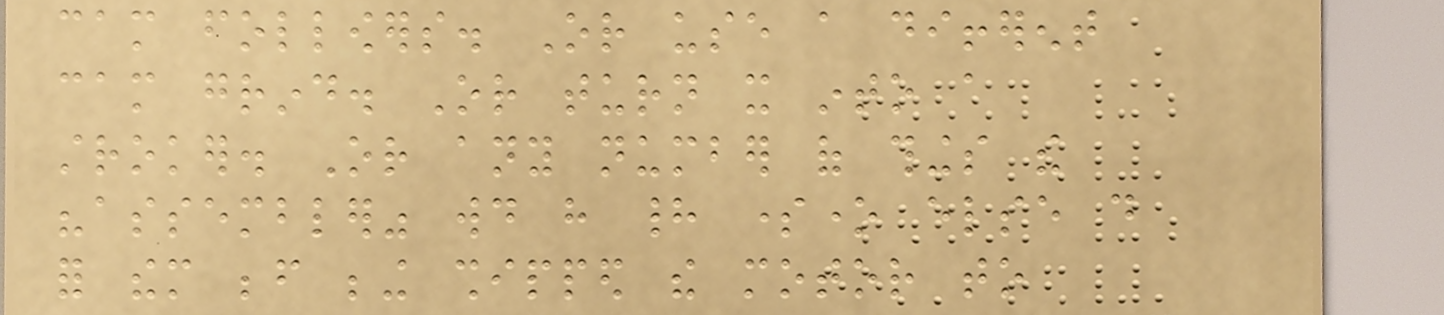cam followers. Or use a different
cam grind. Or turn it into a
stroker. Or any number of things the
"assembler" would have had someone else do
for them before being shipped the motor to
